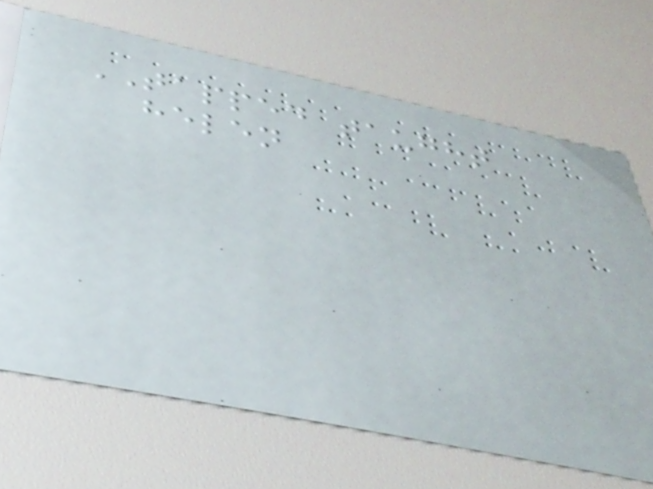TAPPED taught
helen
